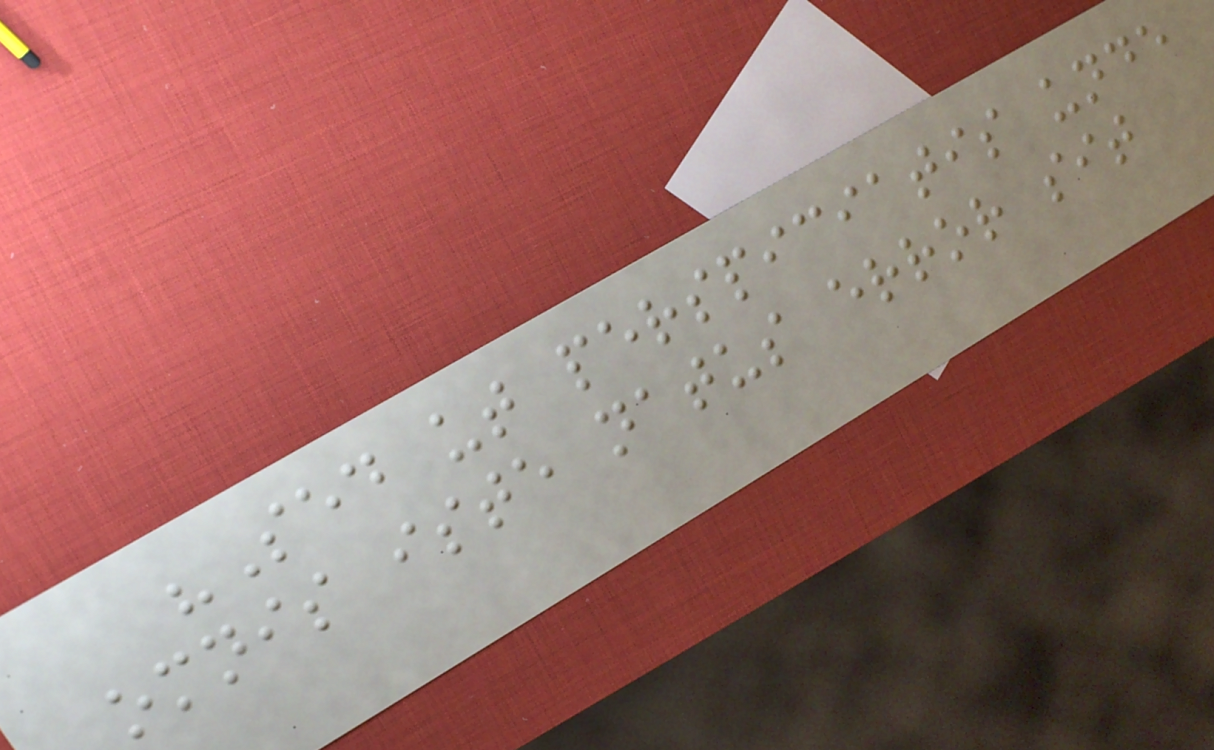"Sed ut perspiciatis unde
omnis iste natus error sit
